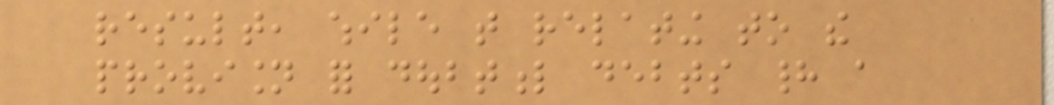result, while that relating to the
provision for doubtful debts had a
